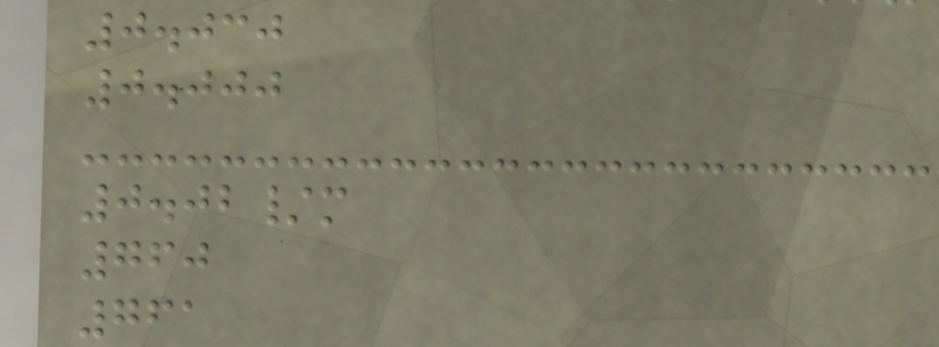0.030
0.000
0.02/m
760
761
